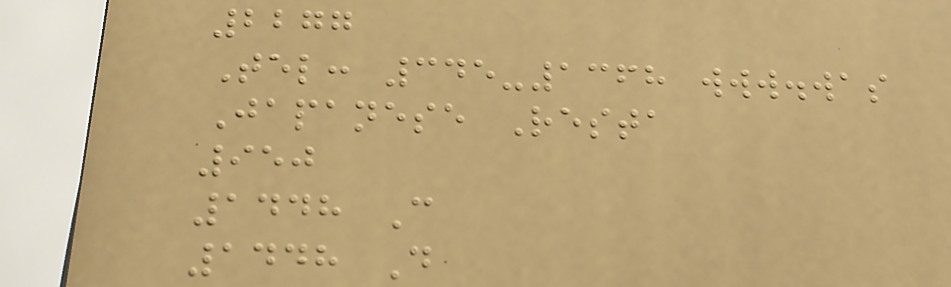2277
Tel: 345-1368 www.was
Japanese Resta
950
1448 C
1448 D
